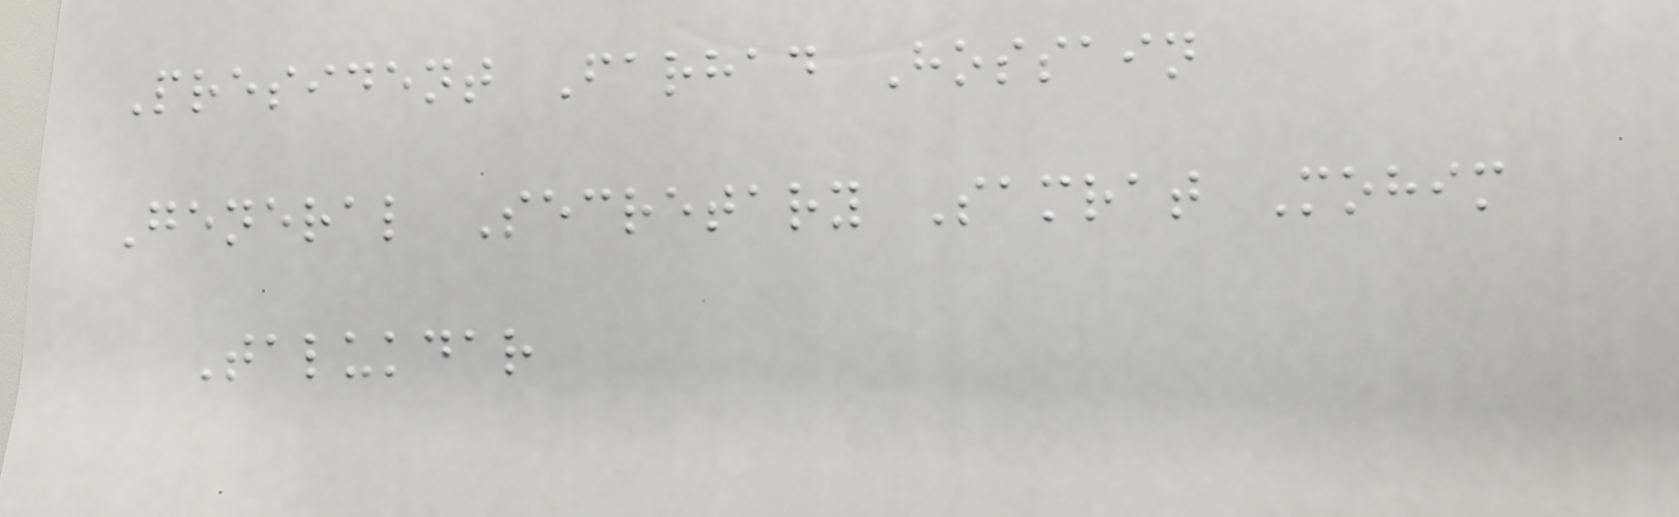President Farhad Hossain
General Secretary Samrat Mohim
Talukdar
